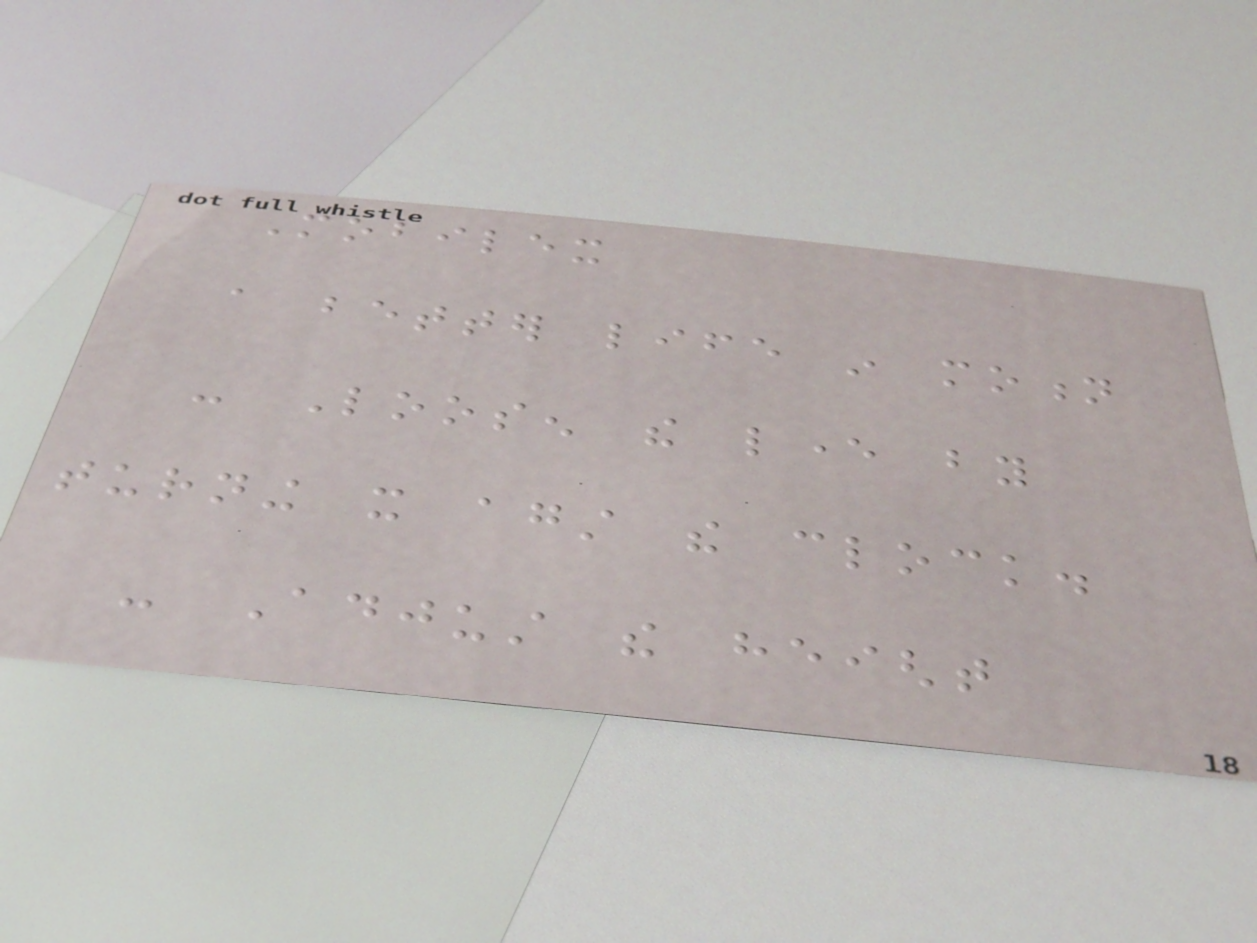Mobilex
a better life in motion
- Loosen the lever by
turning it against the clock.
- Adjust the height
